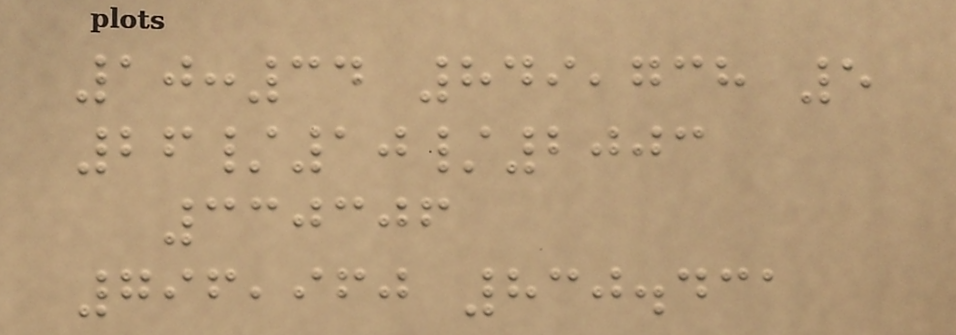10:34 849,738 5
26/10/2003
330306
796,960 830.431
